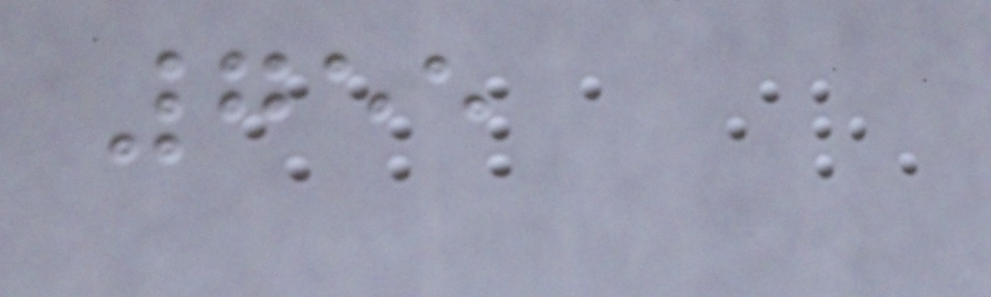755
